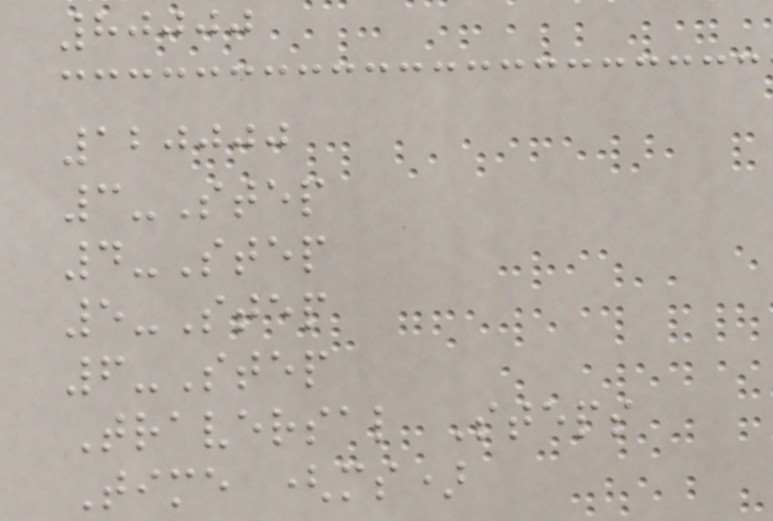80000
120000
3-Step
4-Step
5-Step
6-Step
Traversal Steps
Time (ms)
